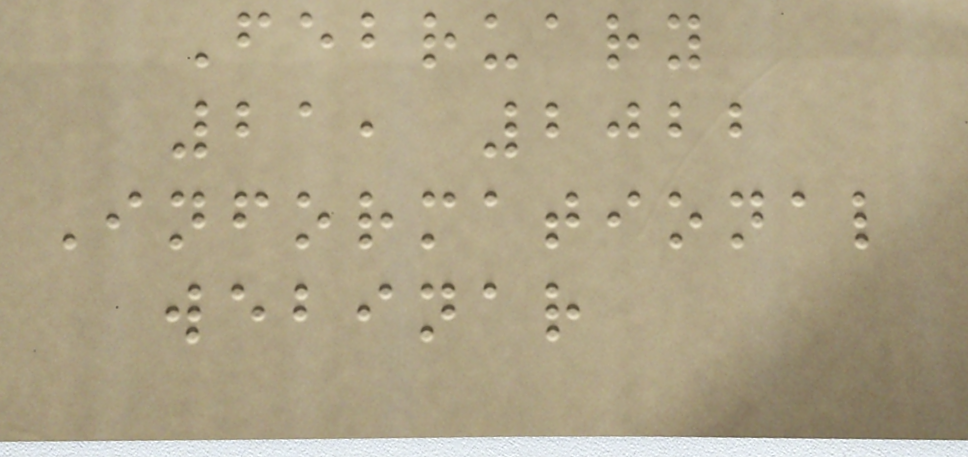February
21, 2022
Informational
webinar
